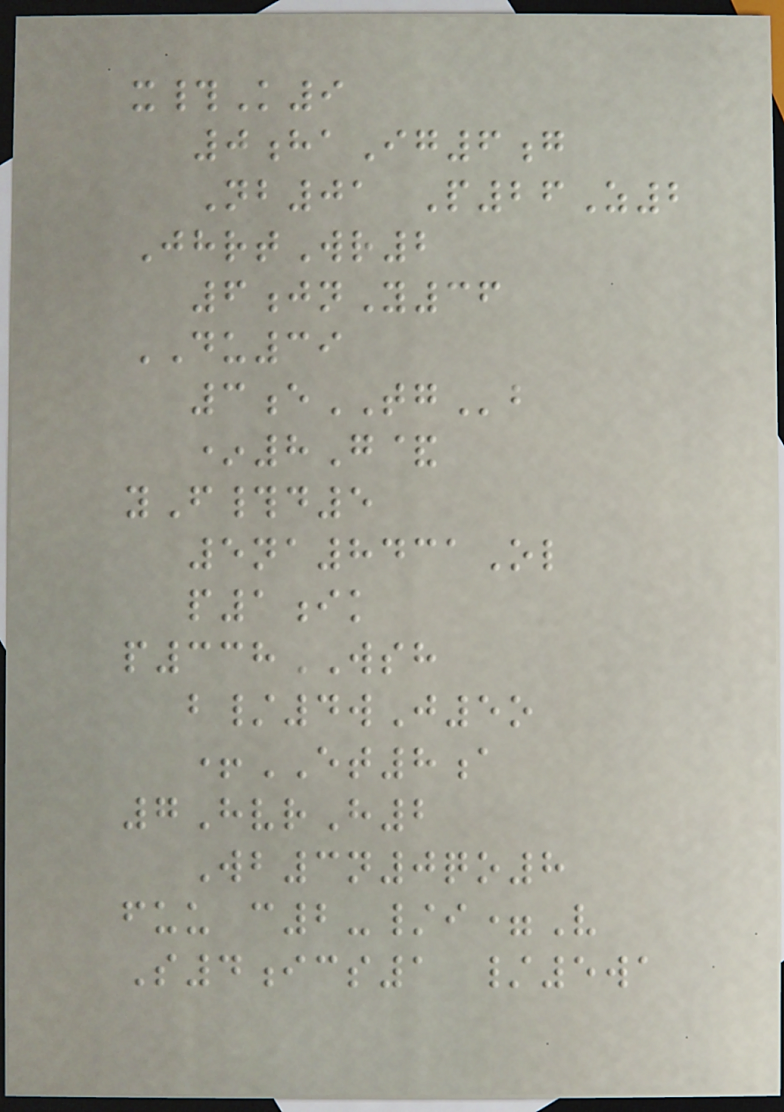x#K9
0haIg6g
Nb01 P26Z2
JhrtWr2
6jnY36
DU39
3eTGb
*8G&
yF#d5
5na8431Ol
p1ik
p338WSH
b/4wJ5o
+ET8a
7HvrH2
Wb3n0qo8
fuu c2-/i=V
S4ics1 /5wa
